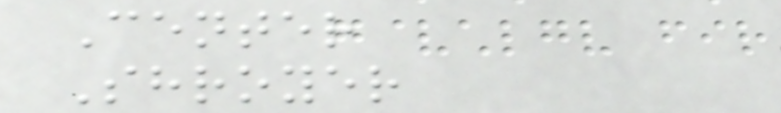Center
Shroyer
